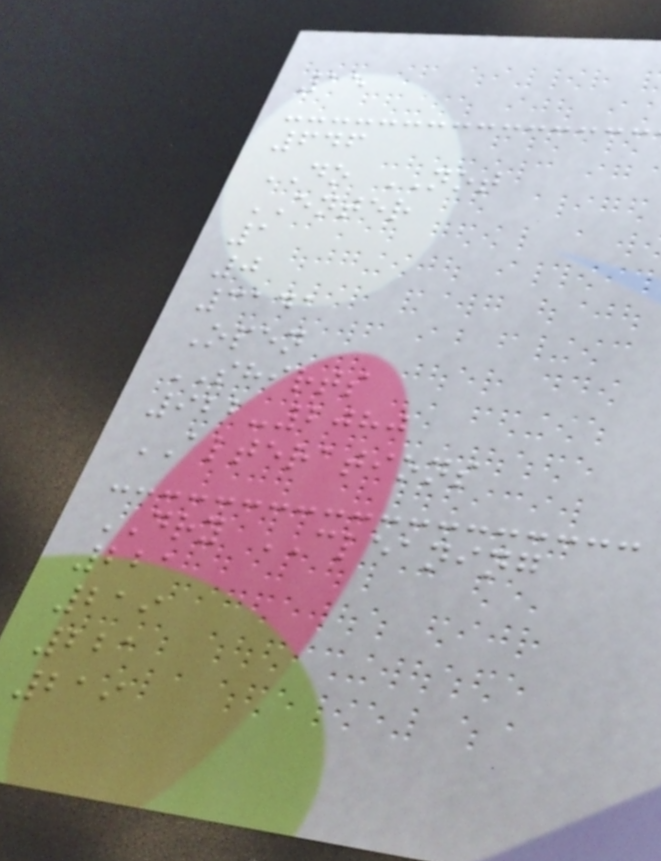15
646
DO NOT
ENTER
1
0
3141
Open
SHIRTS
922-2080
ALTERATIONS
DRY CLEANING
221
219
221
219
